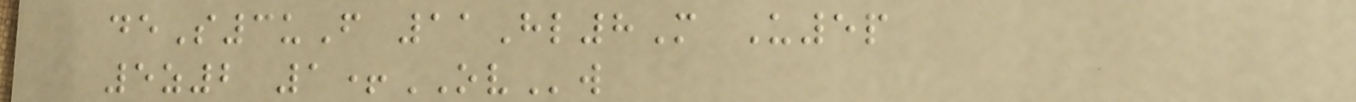deS3uF 11Hl8M U5p
5z2 1+OVw
